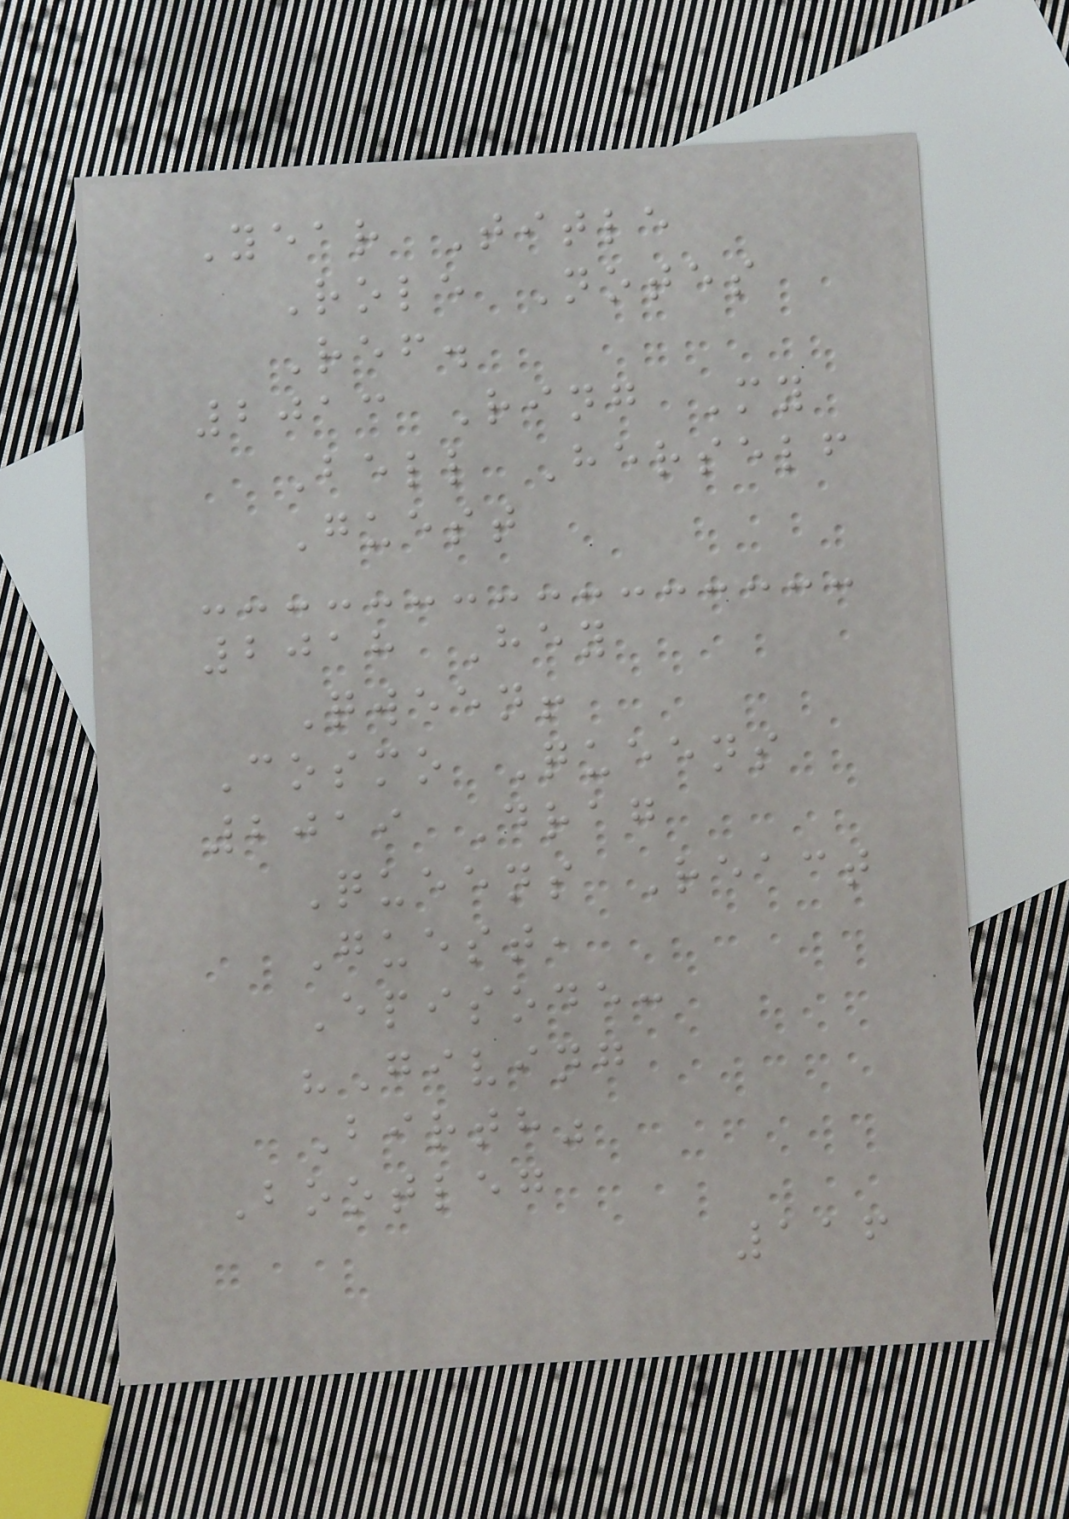Year Title
Role Notes
Ref.
2013 Ring My
Bell Herself
Guest
2018 Hey
Qween!
Cosmo Queens
2019 Drag
Queens React
Guest,
Episode:
"Giving
Birth"
Bootleg
116
